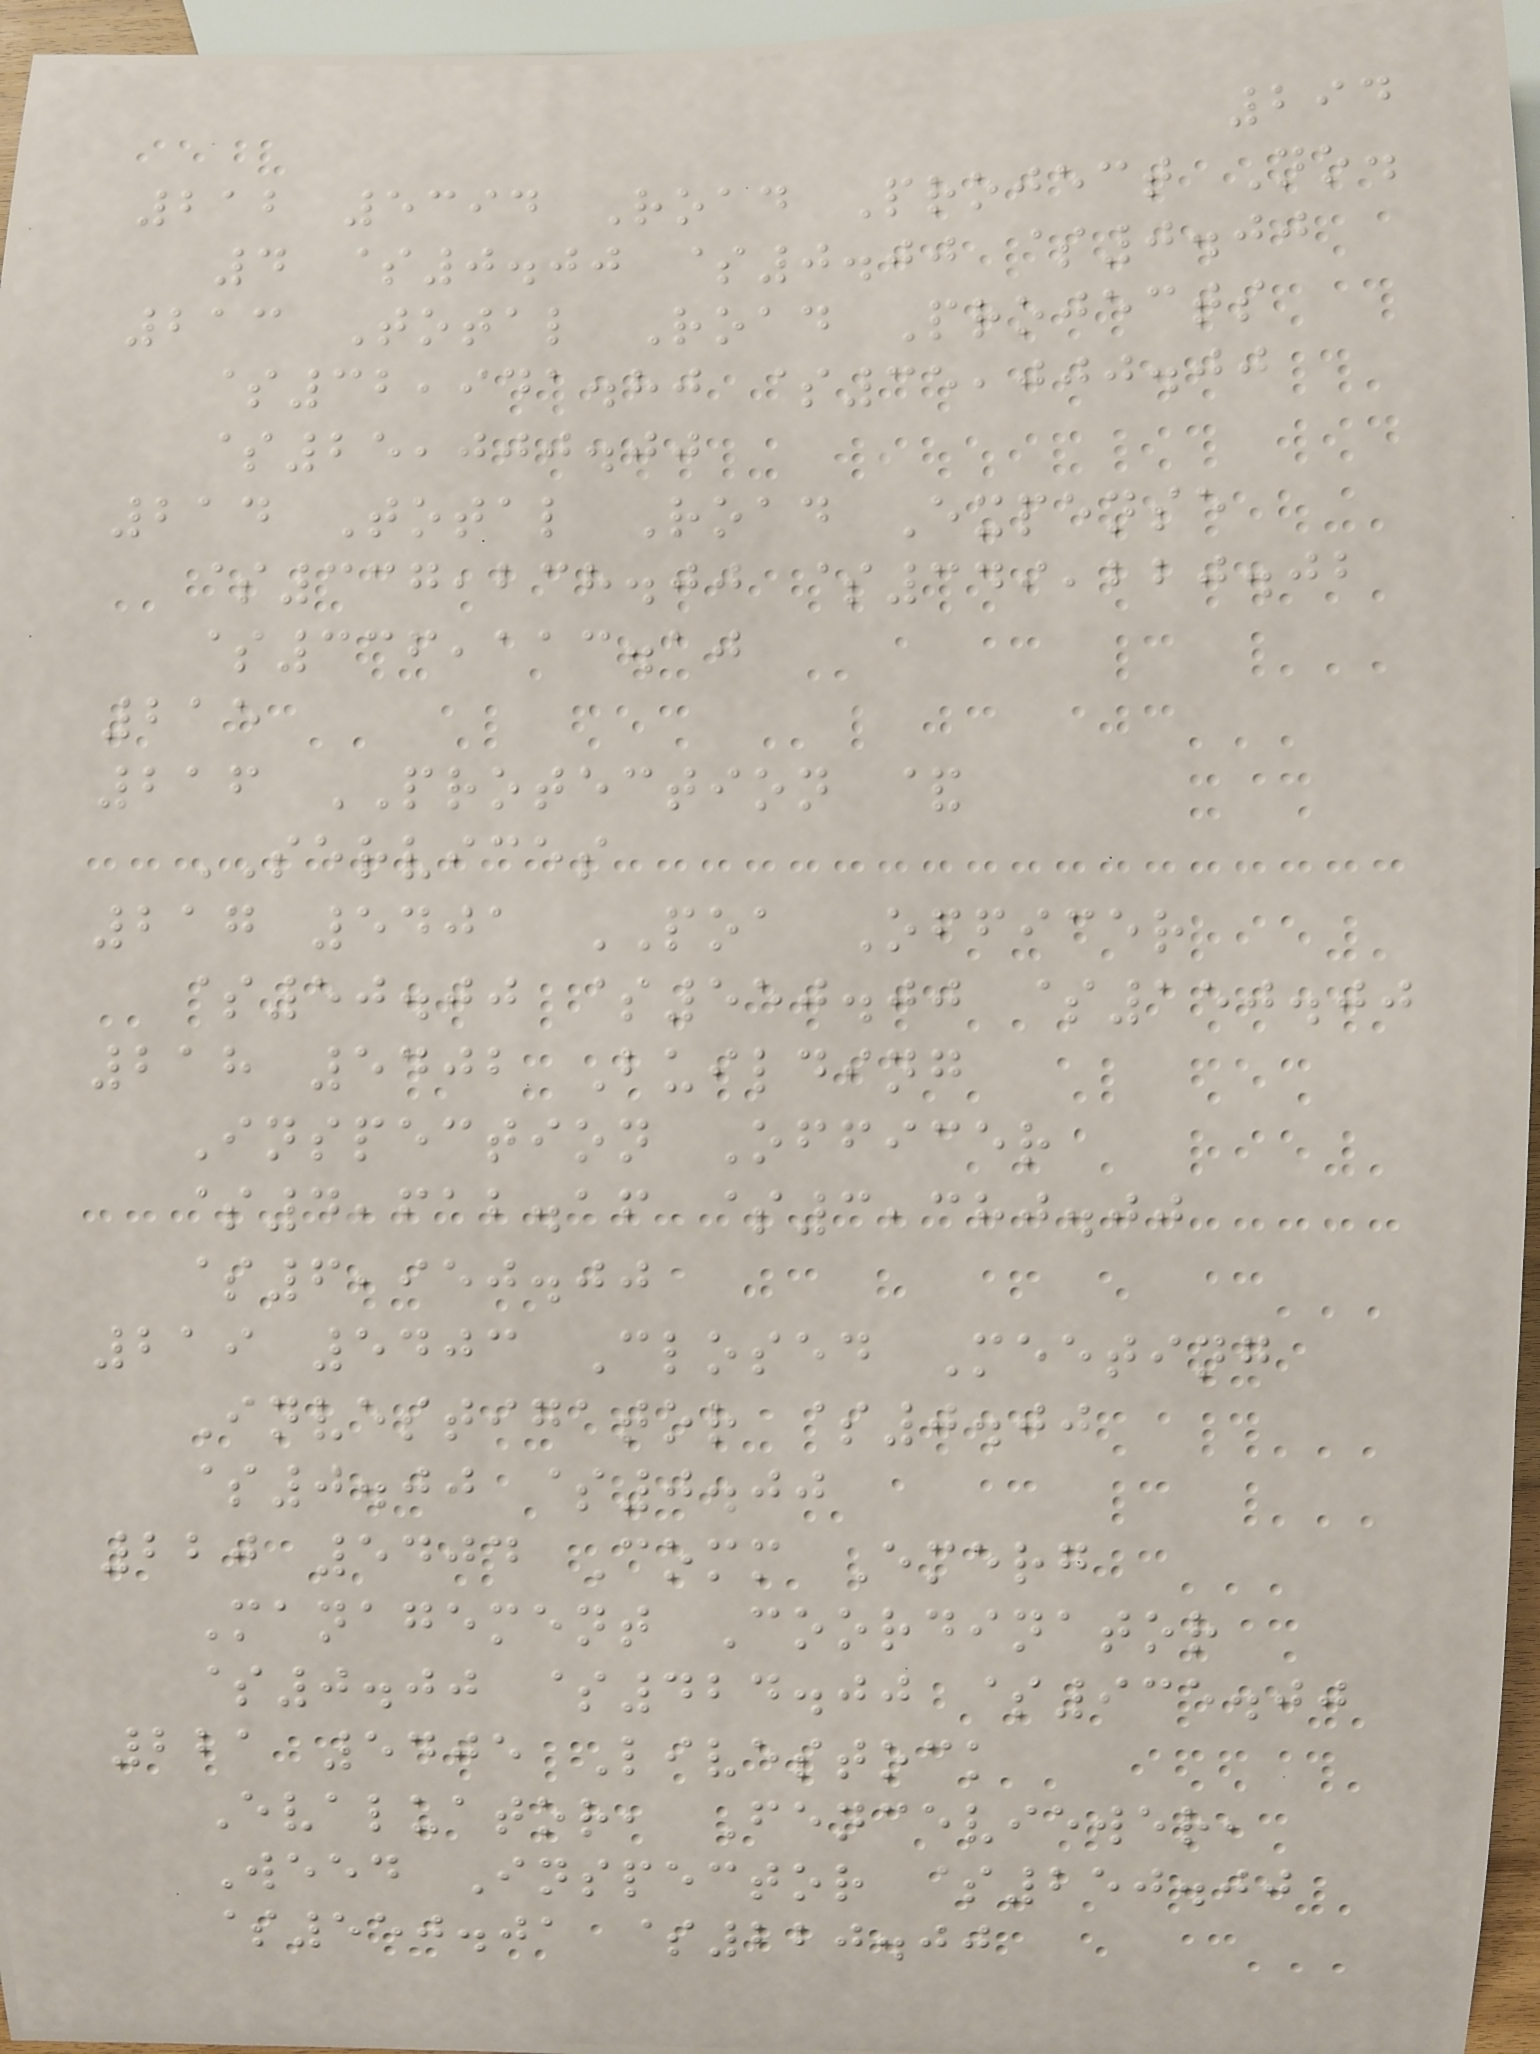294
212 5394 Road Project No.
4 $0.00 $0.00 $0.00
213 Total Road Projects
$32,941.80 $35,000.00
$25,000.00
214 Total Road Expense
$337,238.00 $349,220.02
$336,113.10
215
216 PROTECTION &
SERVICES
217 5401 POA Officer
$50.00 $550.00 $150.00
218 5402 Building
Inspection Officer
$4,612.16 $3,380.00
$6,950.00
219 5403 Closed Meeting
Investigator $0.00
$0.00 $0.00
220 5404 Comm Emerg
Management Coordinator
$0.00 $424.00 $935.00
221 5405 Livestock
Evaluator, Fenceviewer,
Weed Inspector $250.00
$550.01 $220.00
